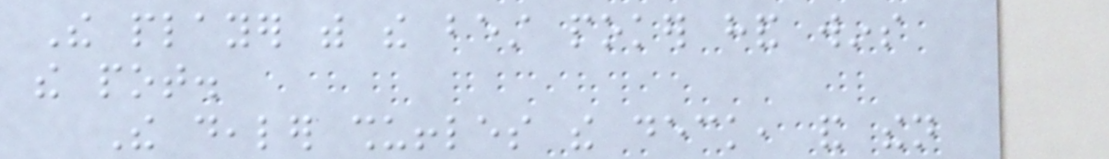The player with the best poker hand wins
the pot.
The dealer shuffles the deck, and then
